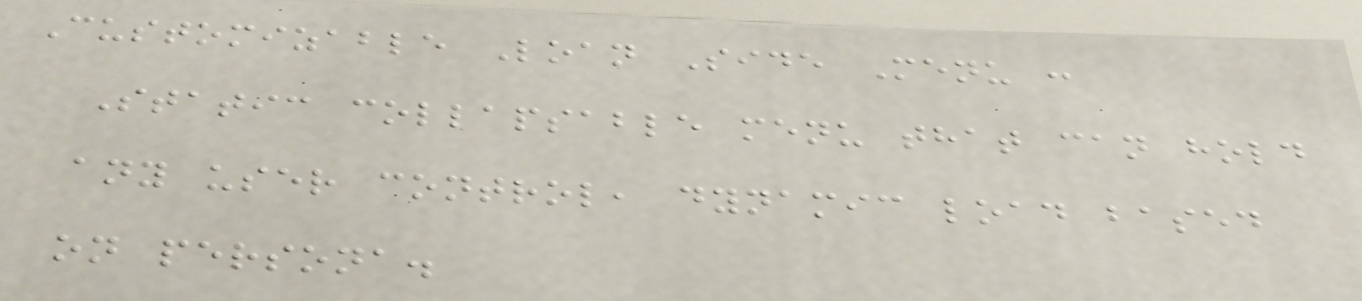Customizable Loan Side Menu :
Static collapsable menu that can hold
any user control, dynamic load based
on persona.
